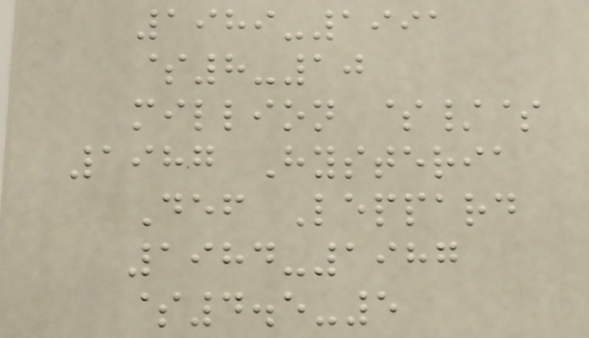1989-1991
$8-10
million $/$
1987 Hysteria
Def Leppard
1984-1987
$4.5-5
